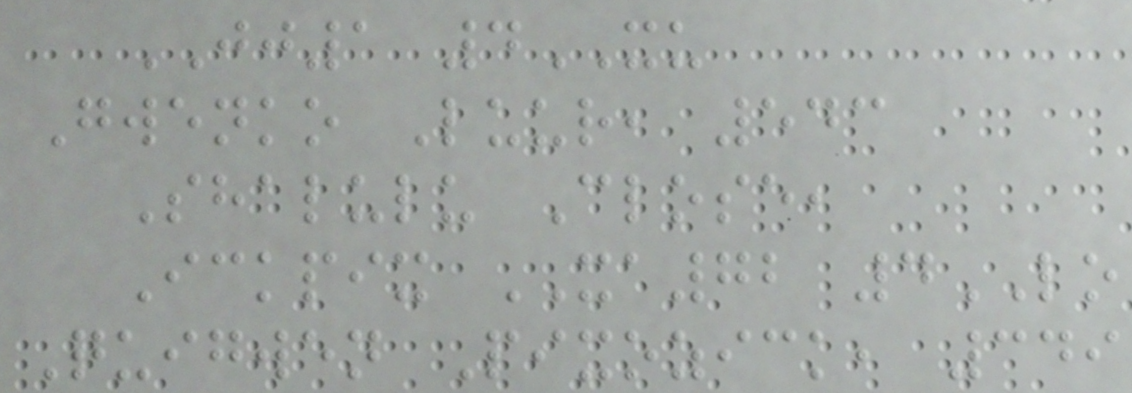JJ1 4XU
Gwenko Luur, 543
Shalulu Close,
Ickpix XA72 4LO
Quigwen Pixozick, 349
